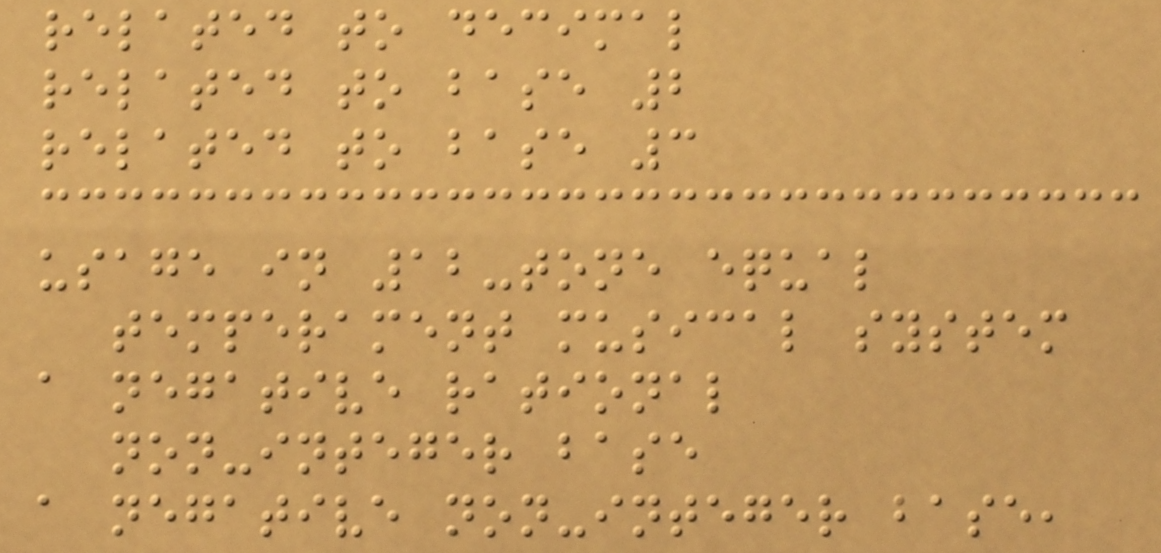related to decimal
related to base 2
related to base 3
usage in 12-tone equal
temperament musical system
a negative rational
non-integer base
a negative non-integer base,
